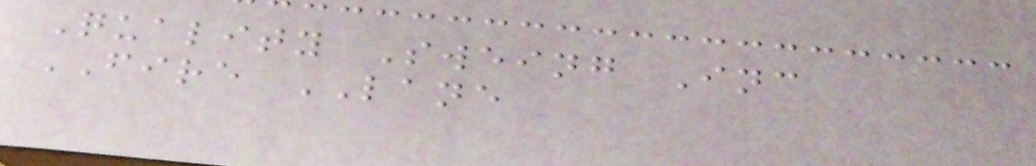Quality Sweing Inc
FIRE LANE
